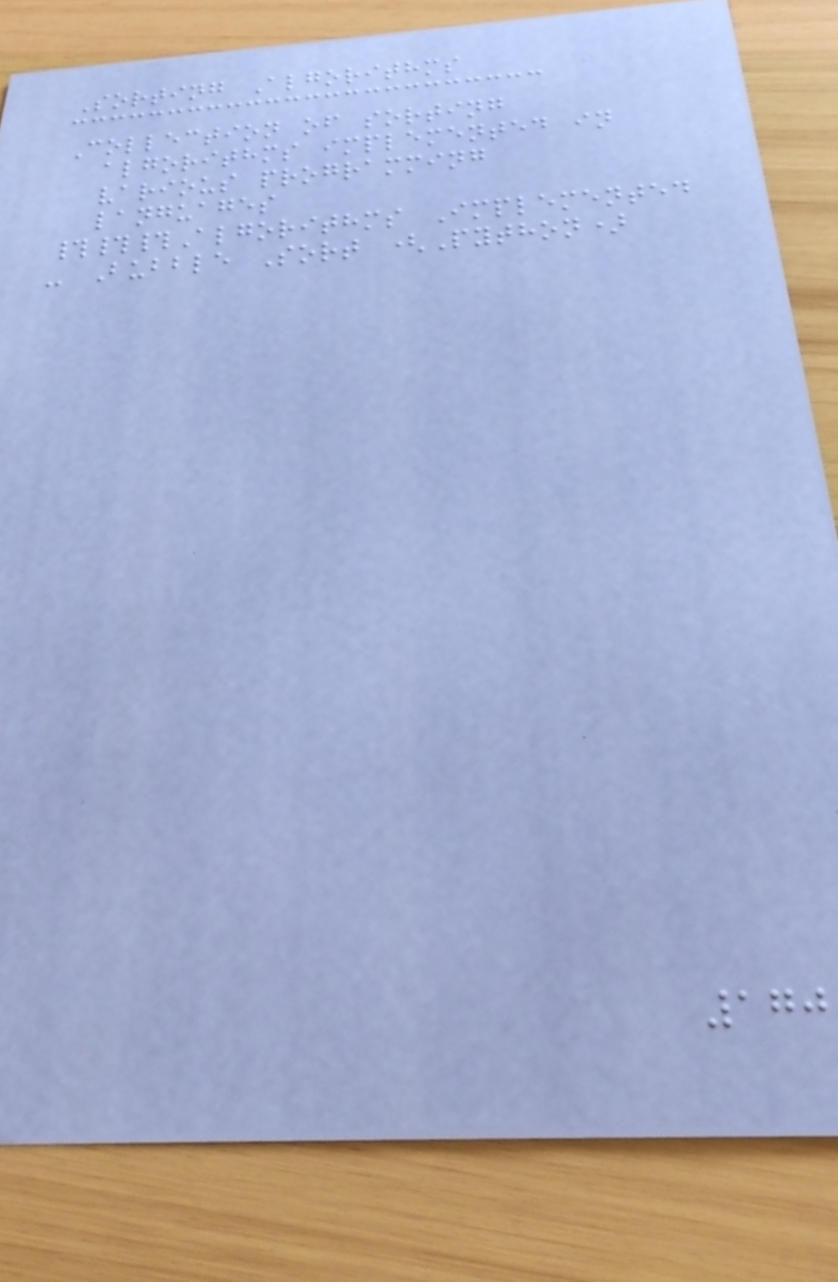Sorting Algorithms
Collection of sorting
algorithms implemented in
various programming
languages
###Algorithms Implemented
- Bubble Sort (Python)
170
